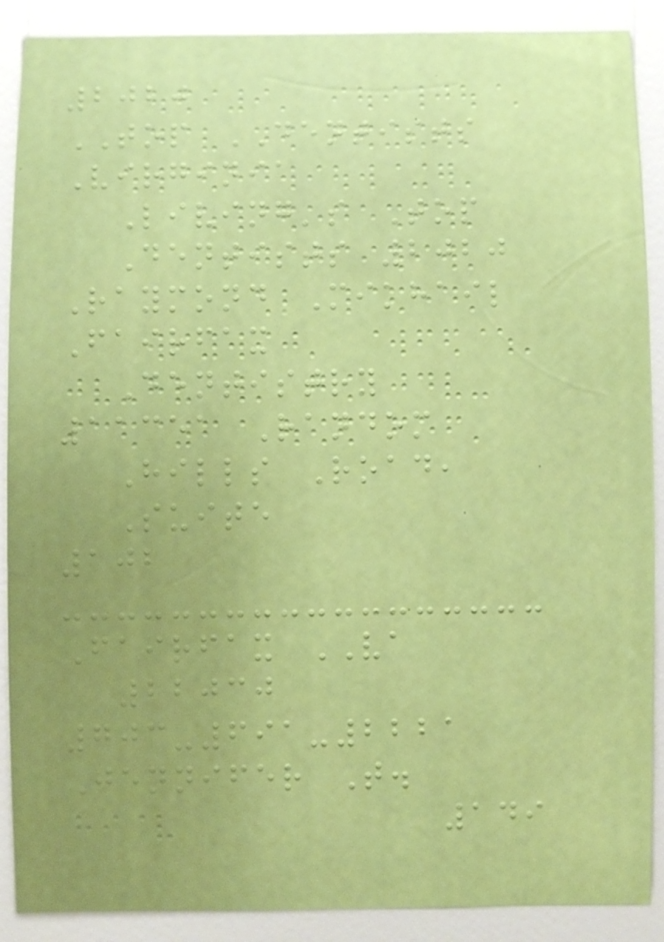2020
TOP DENTISTS
Virginia
Living's Top
Dentists 2020
Raymond Mikhail
Fairfax
Dentistry
11351 Random
Hills Road,
Suite
102
Fairfax VA
22030
703-691-2221
Jennifer T.
149
